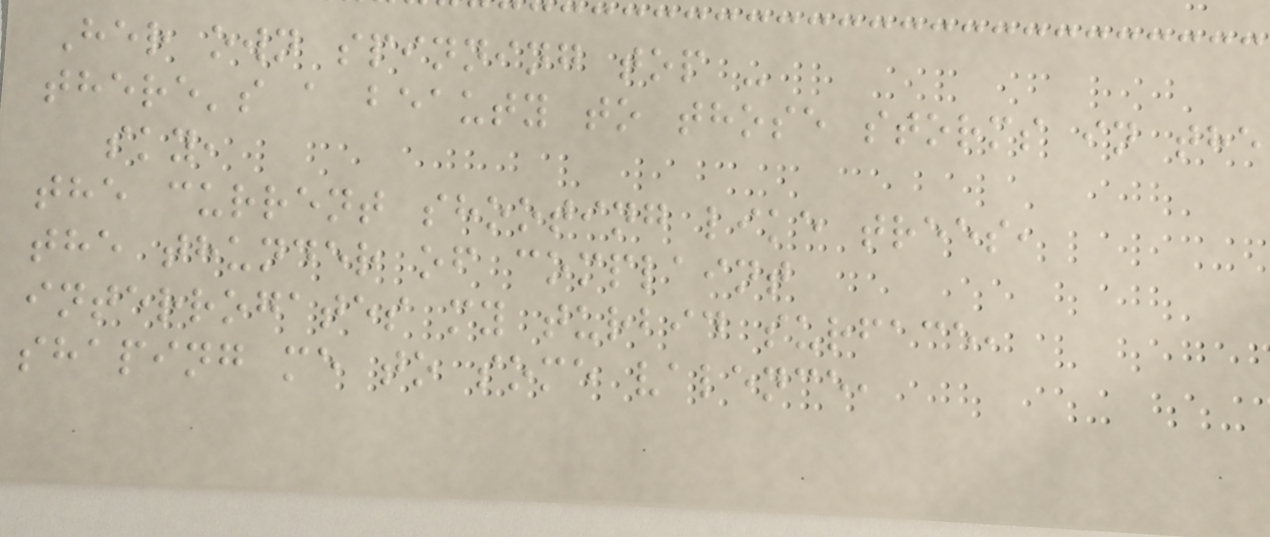Her own spinning top -
there's a beauty to those storms in the
sky,
the current shooting like trees,
the thunder of complaint
interrogates my turbid surface,
shaping me to some valence,
